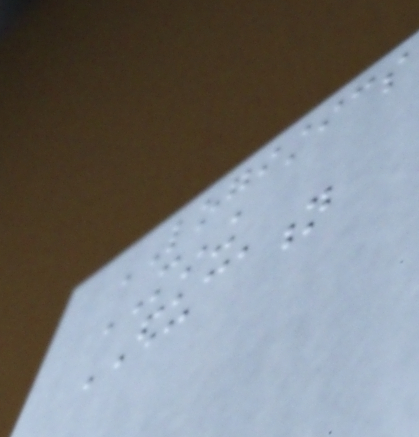LOGISTICS
MINING
EDUCATION
